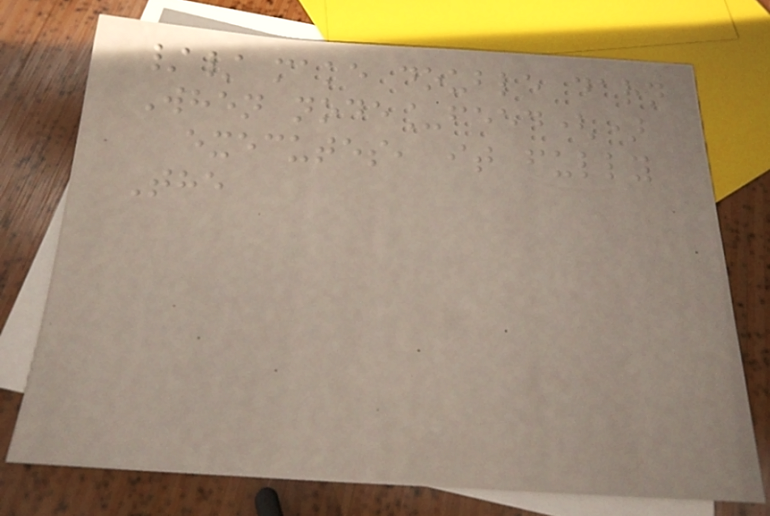// make double darn
When node_feed()
executes, it fully
The
